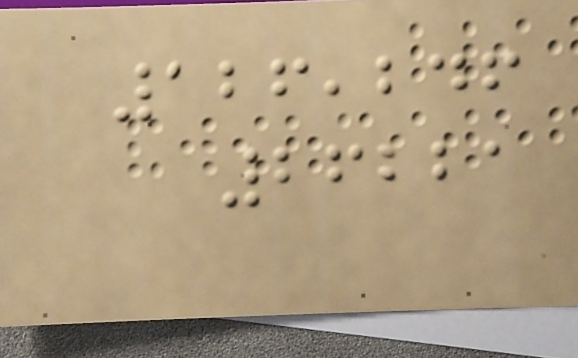126,246
26221
